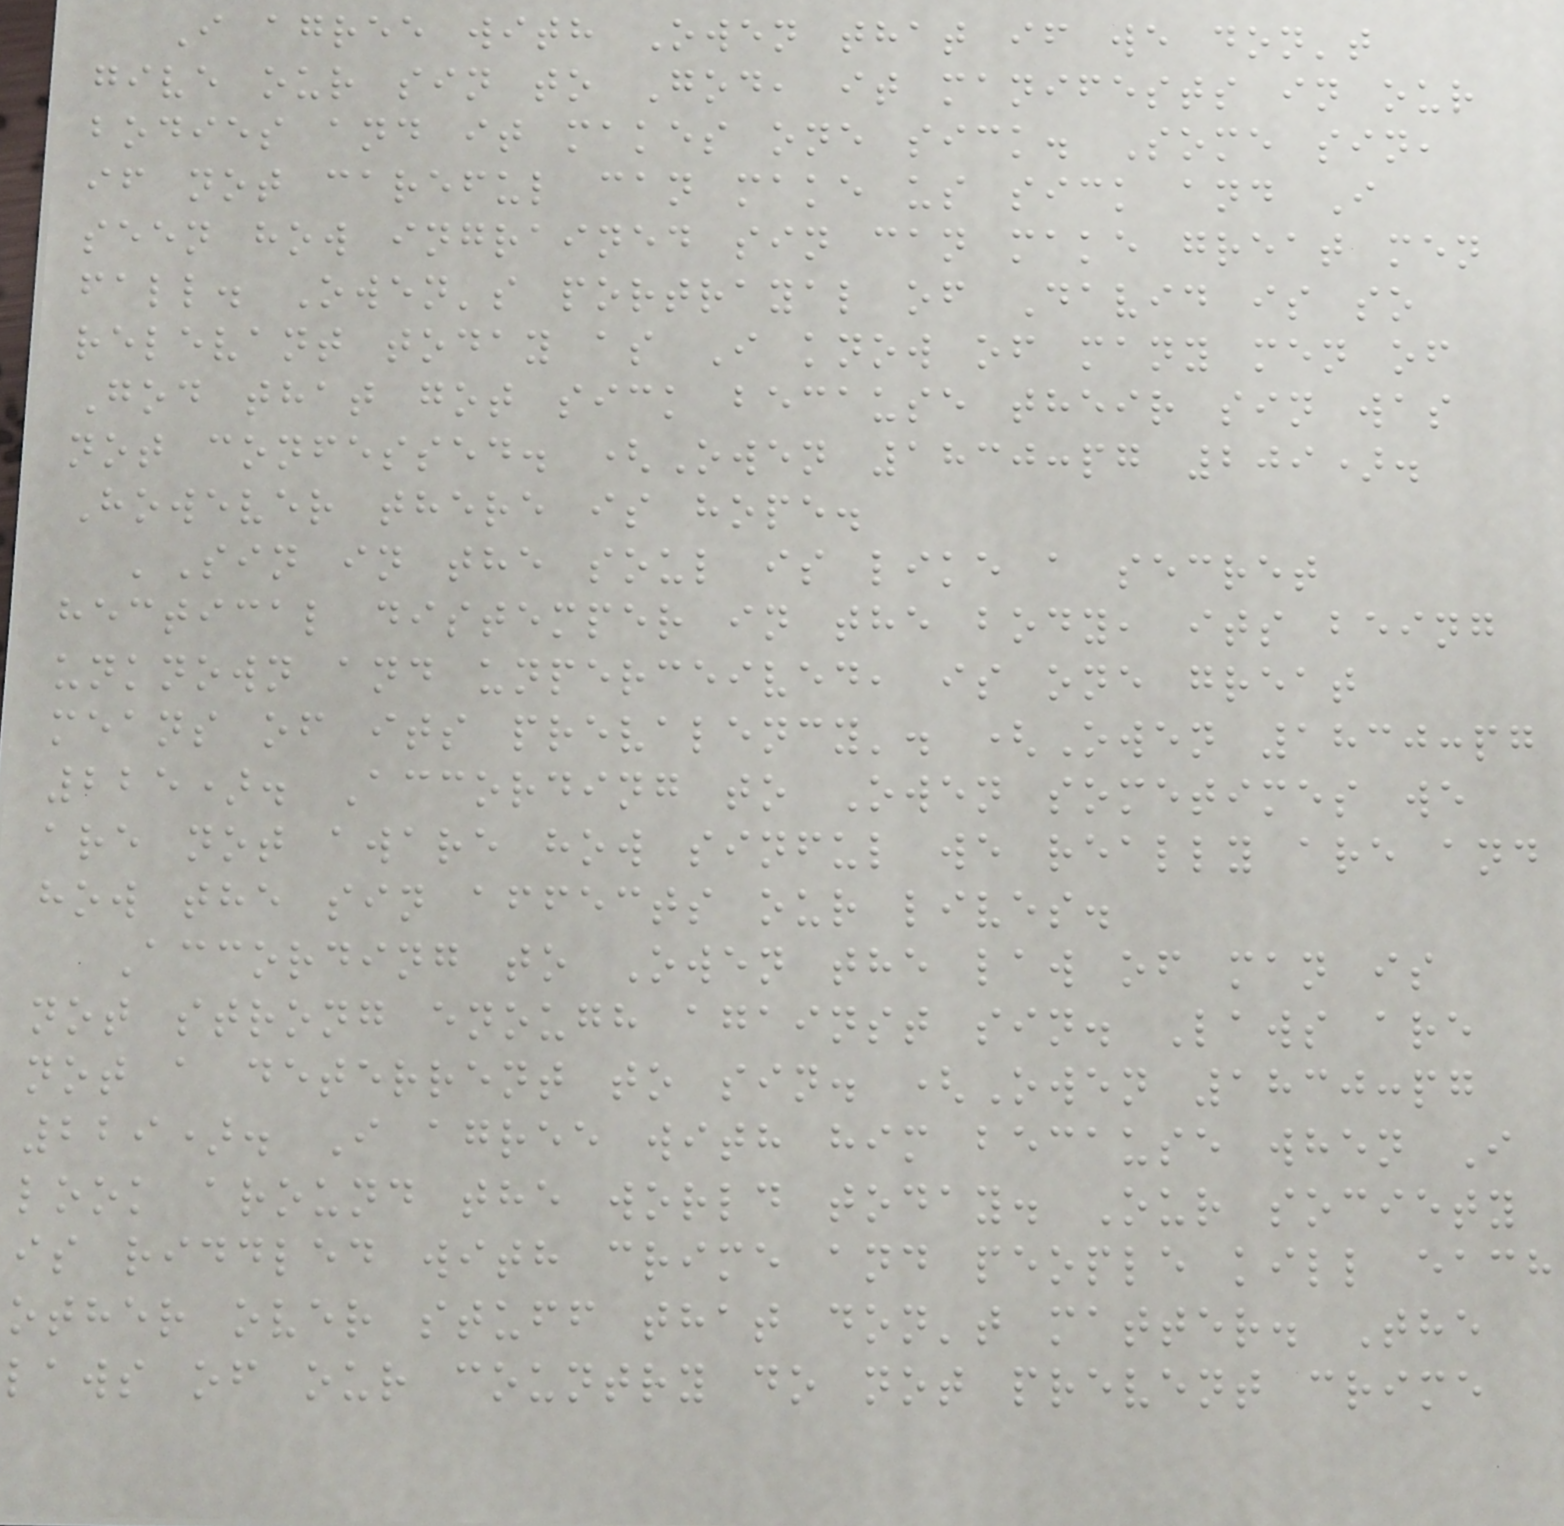I agree with Owen that if we don't
give our sin to God, it manifests in our
bodies and it makes one sick. Some sin,
if not careful can make us sick and I
seen how ingrained sin can make great men
fall. Owen's portrayal of David is so
relevant today as I know of many men of
God that got sick because their sin was
not confessed. (Owen 1830:pg 209).
However there is hope.
'Sin in the soul is like a secret
hectical distemper in the body, its being
unknown and unperceived, is one great
means of its prevalency'. (Owen 1830:pg
225). According to Owen sometimes we
are not aware how sinful we really are and
how the sin affects our lives.
According to Owen the law of man is
not strong enough against sin. Laws are
not a deterrent to sin. (Owen 1830:pg
229). I agree with him because when I
look around the world today. Our society
is riddled with crime and people kill each
other over stuff that don't matter. The
laws of our country do not prevent crime
